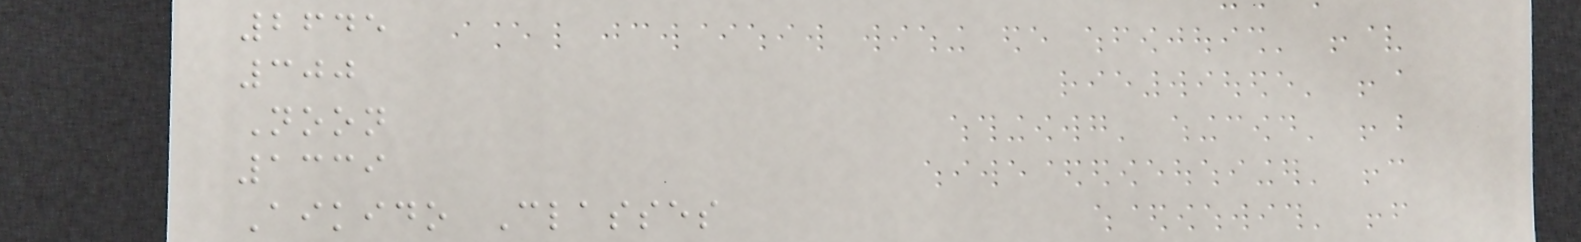2645
300
Noon
1339
Aikido Classes
